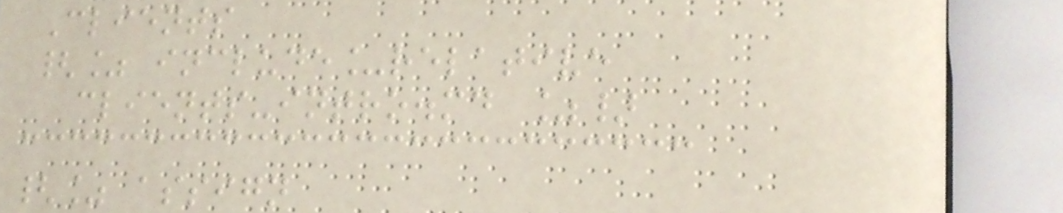Clients
{% include_relative
clients-intro.md %}
{% assign
